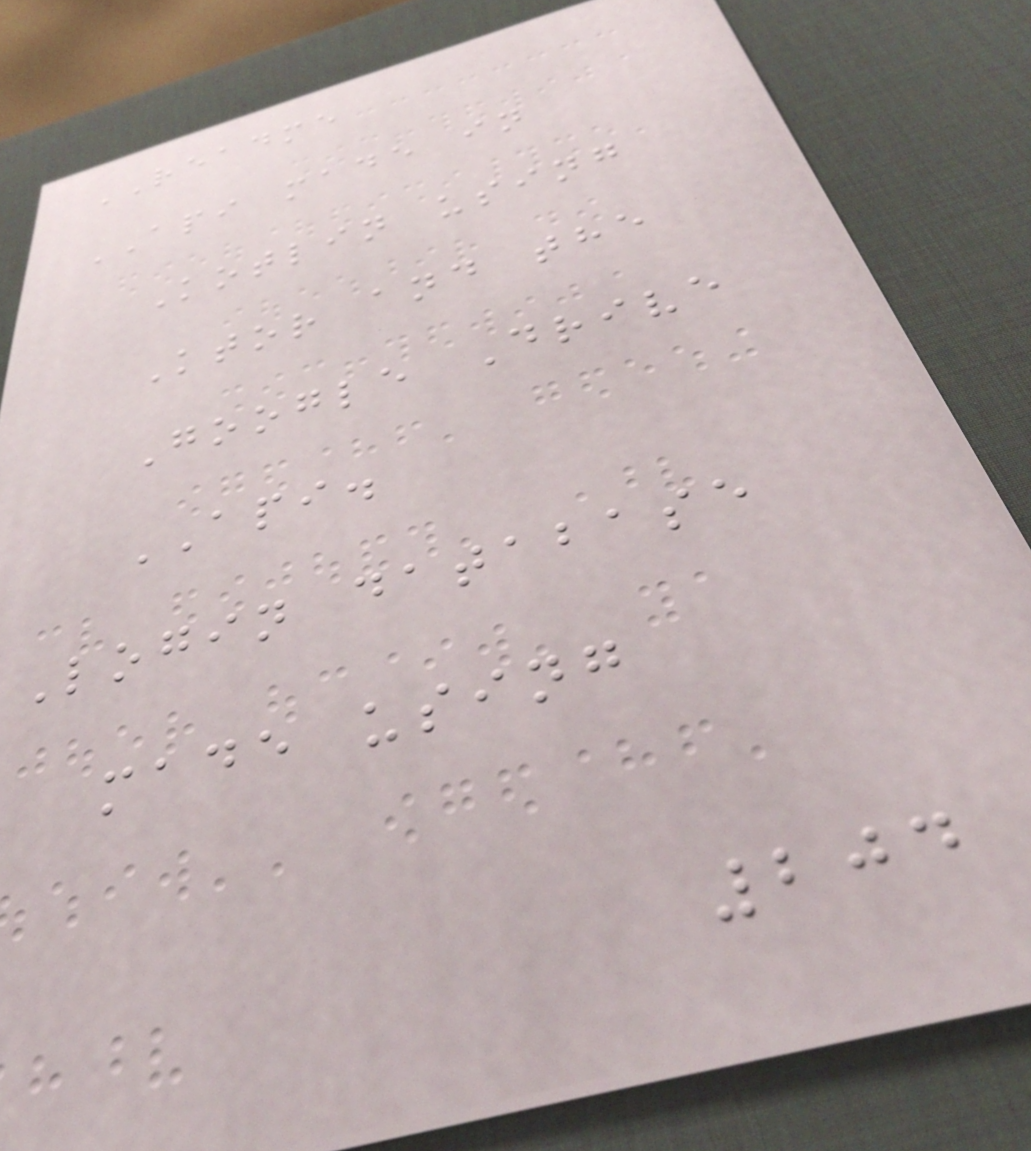README
API made in
Kotlin using
Ktor and the
Google Drive
API.
Login database
made using
204
